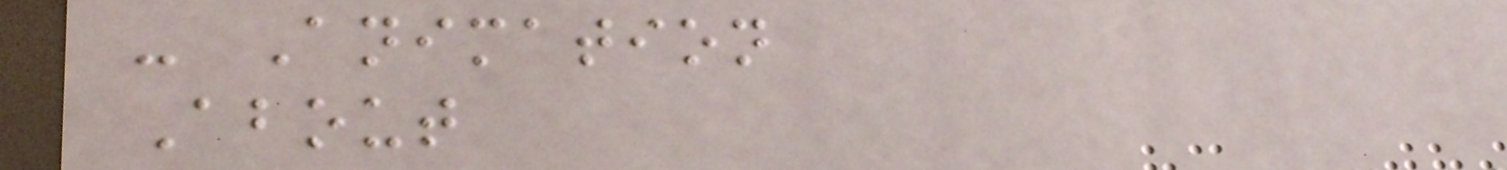- Animation
About
